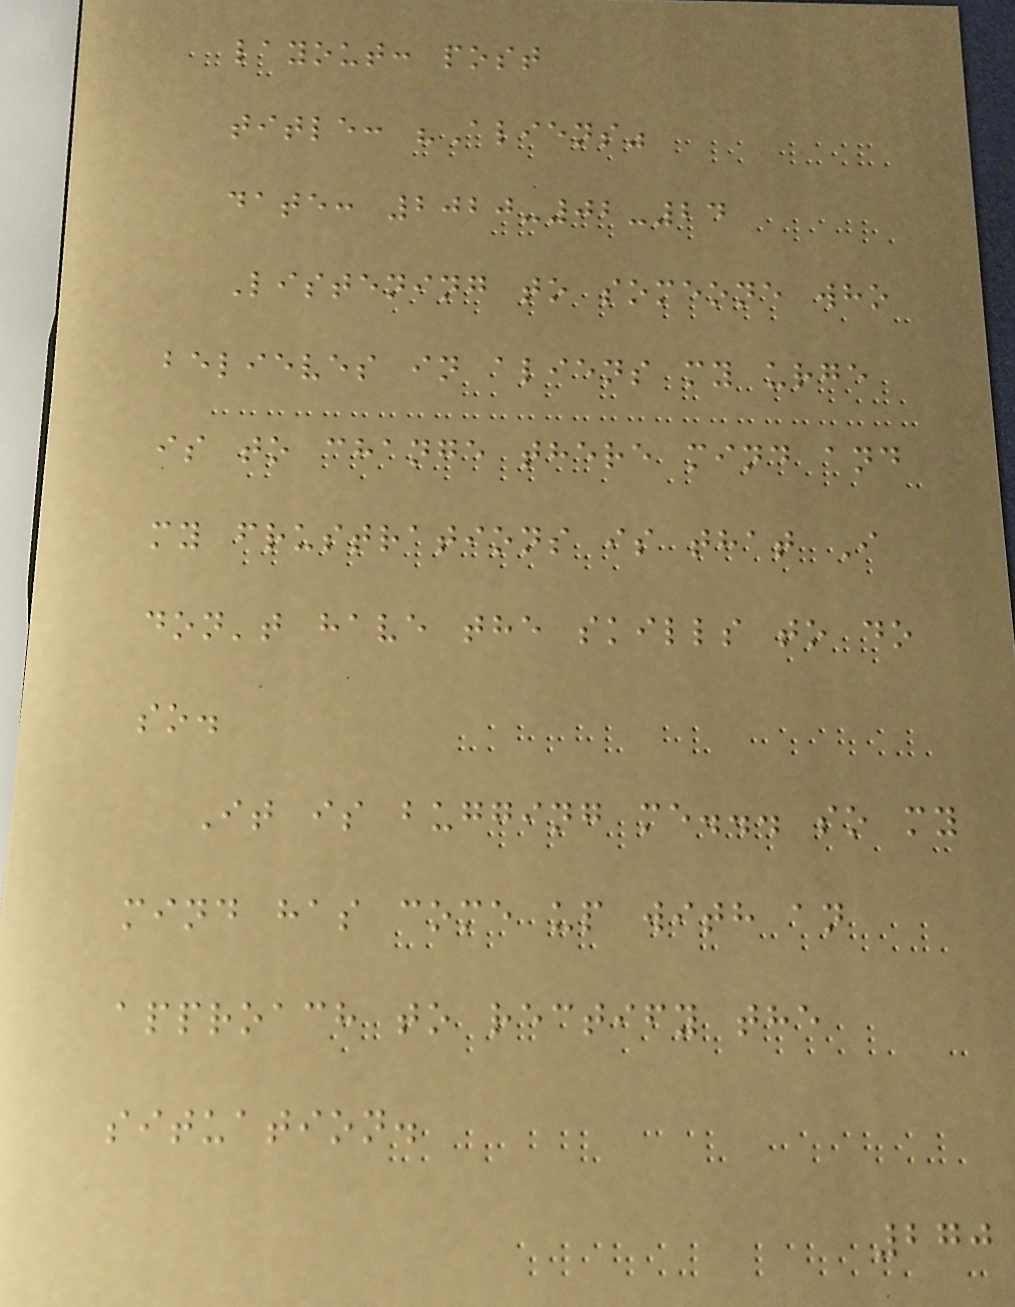layout: post
title: "Aliens"
date: 2020-02-24
Listening to someone who
believes in aliens my urge
is to change there mind and
my frustrations is that I
don't have the skills to do
so.
It is bugging me... so my
mind has come up with an
approach to rectify the
situation.
270
